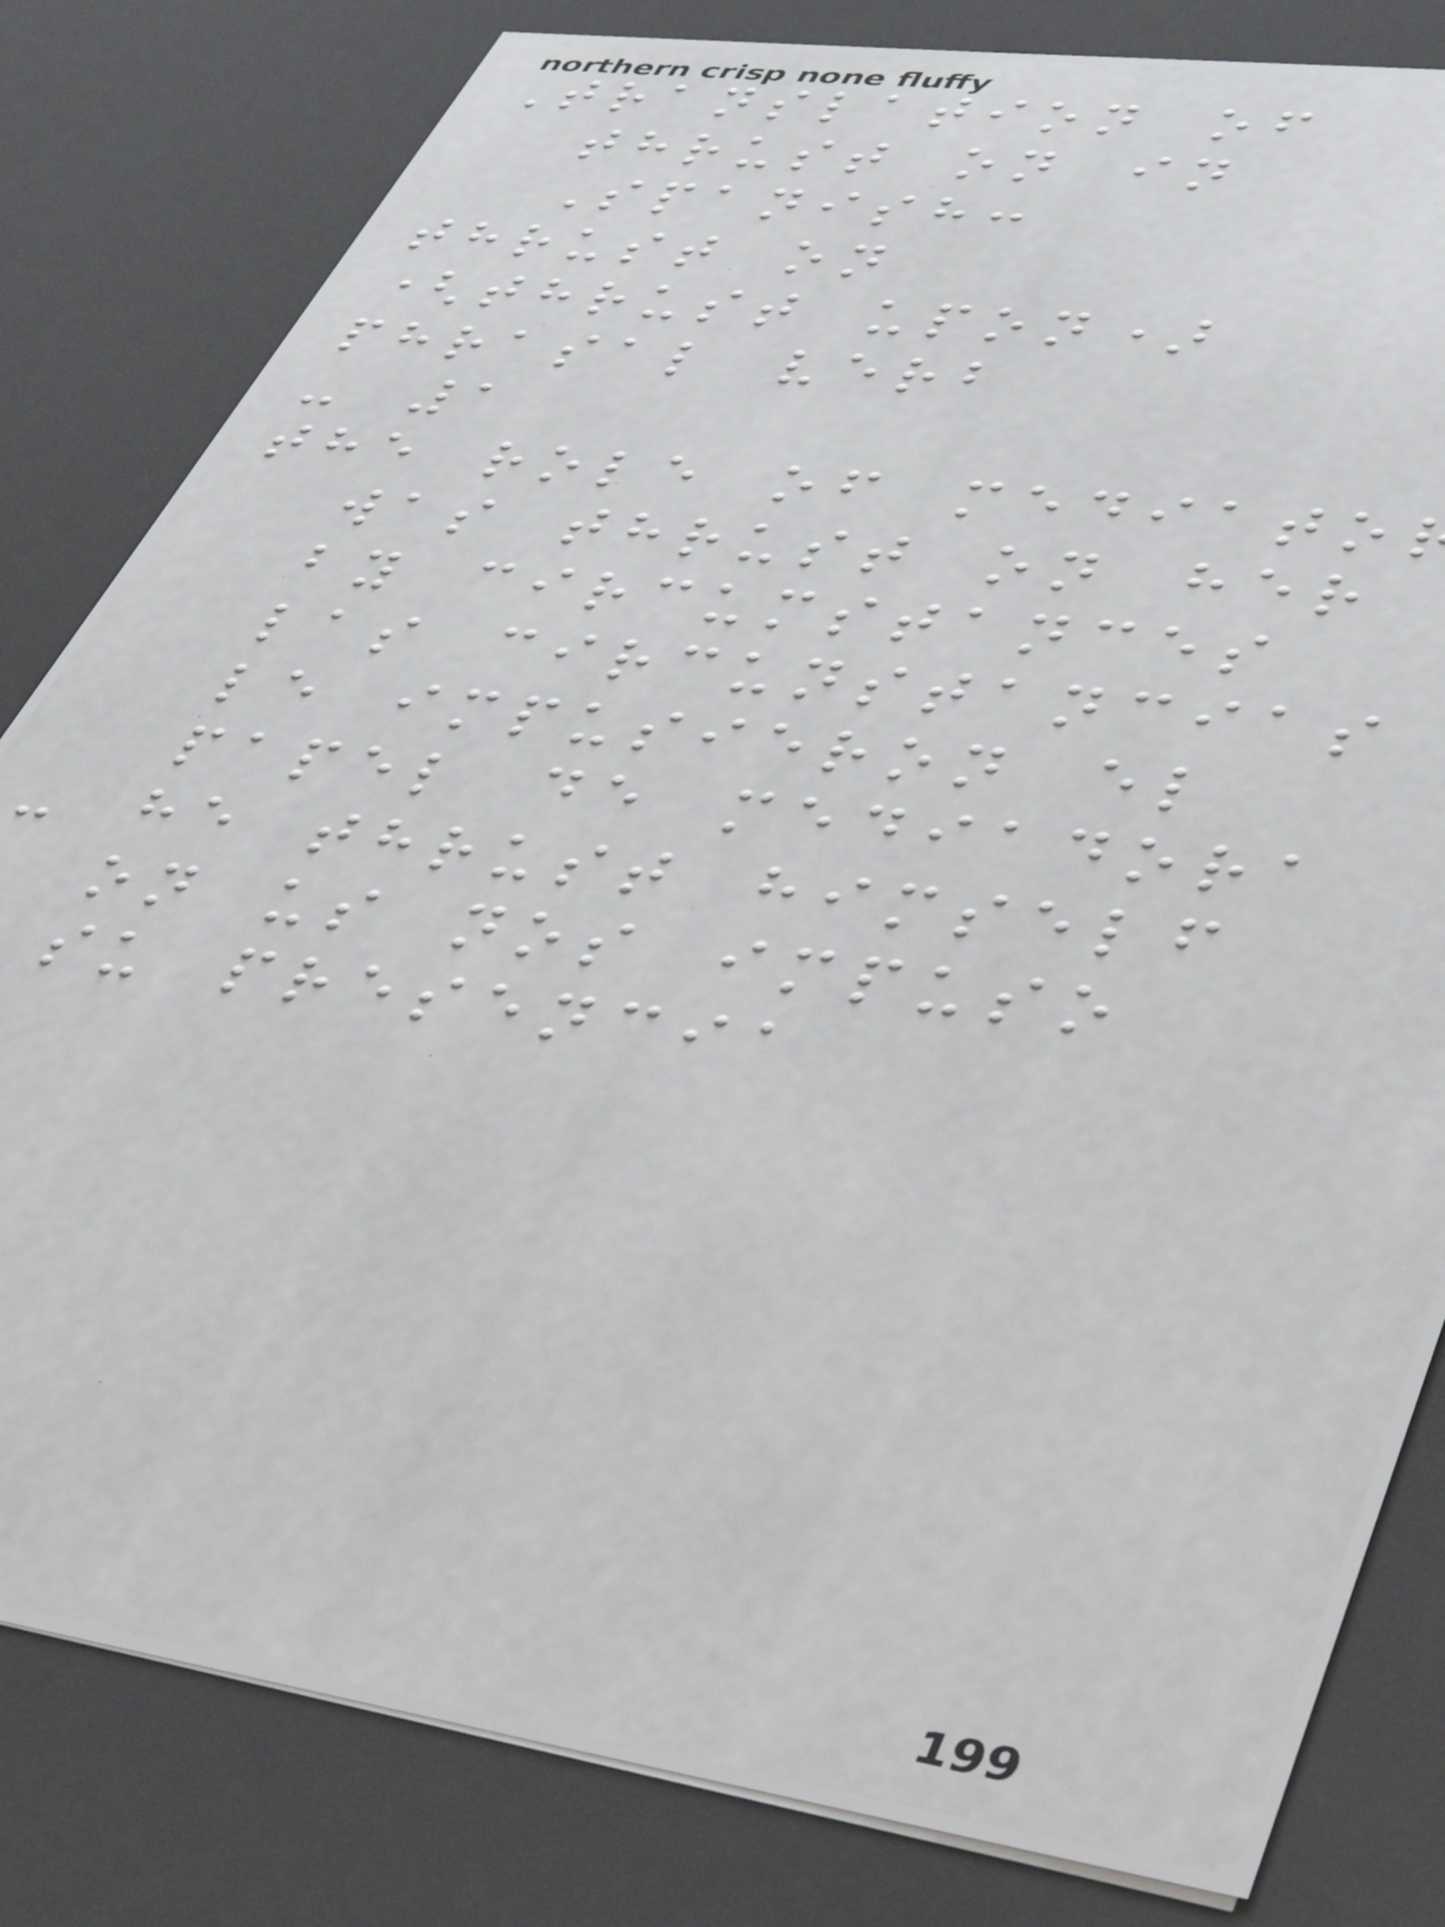Translation of
thrust on in
Spanish:
thrust on
(thrust upon)
phrasal verb
- 1
the role of mediato
was thrust on her
by circumstances
las circunstancias
le impusieron el
papel de mediadora
- he thrust himself
on us nos impuso
su presencia
